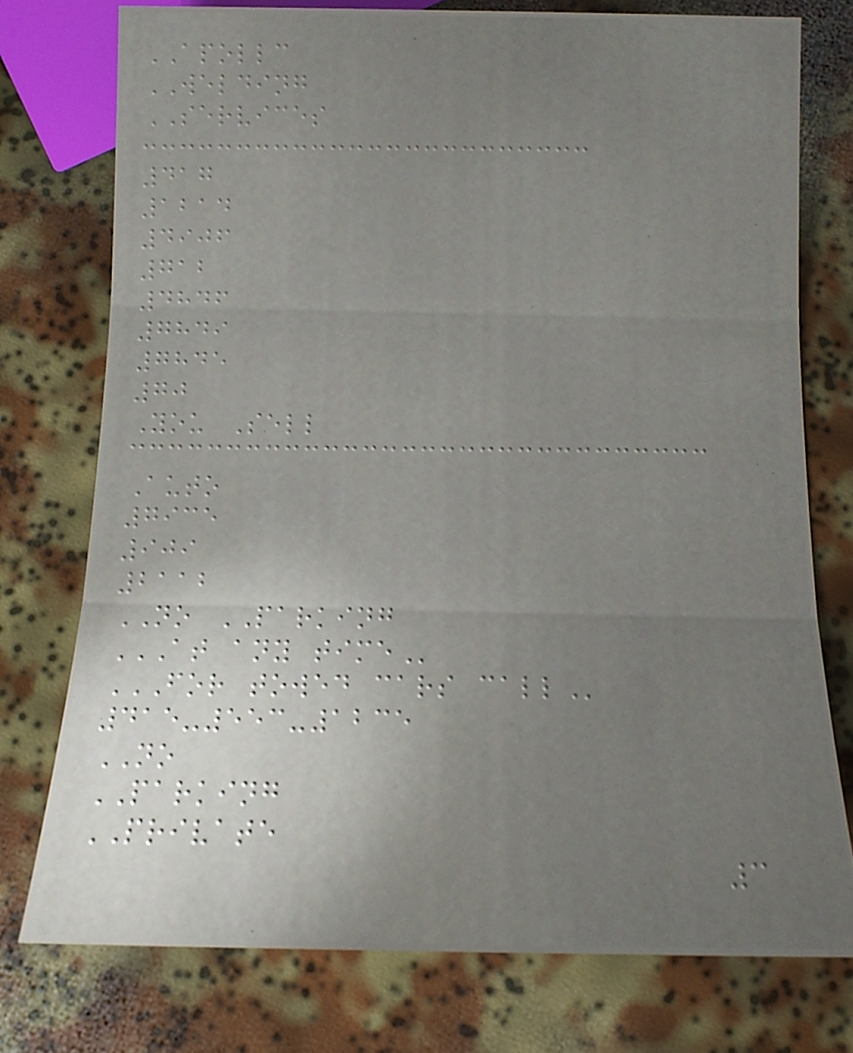APOLLC
WELDING
SERVICES
417
1214
4906
712
4846
7849
7845
70
You Sell
Auto
7935
909
2112
NO PARKING
AT ANY TIME
FOR TOWED CARS CALL
415-553-1235
NO
PARKING
PRIVATE
3
